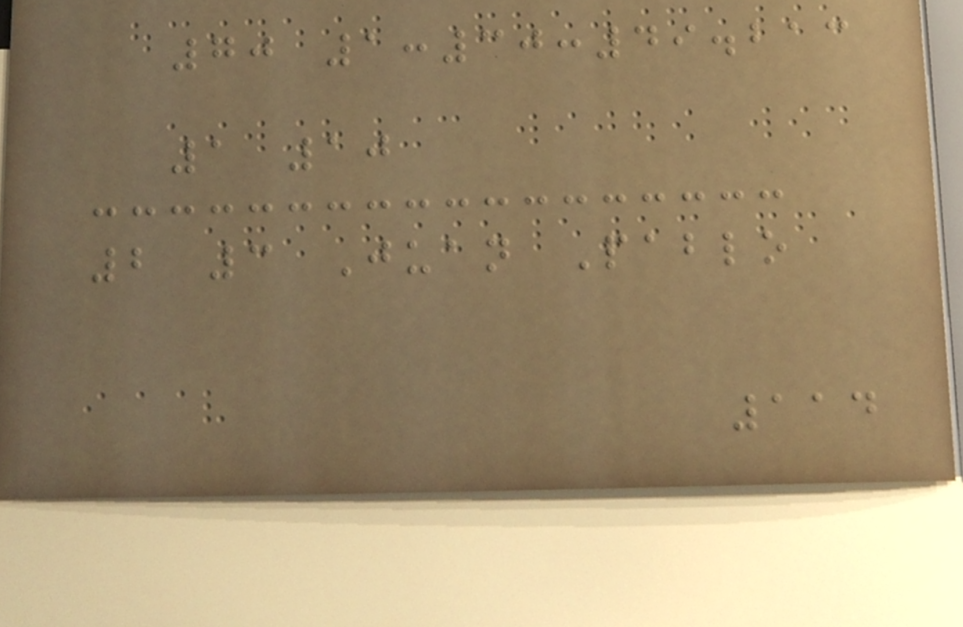70 1:30:49.213
1 10
2 3 Juan Pablo
114
